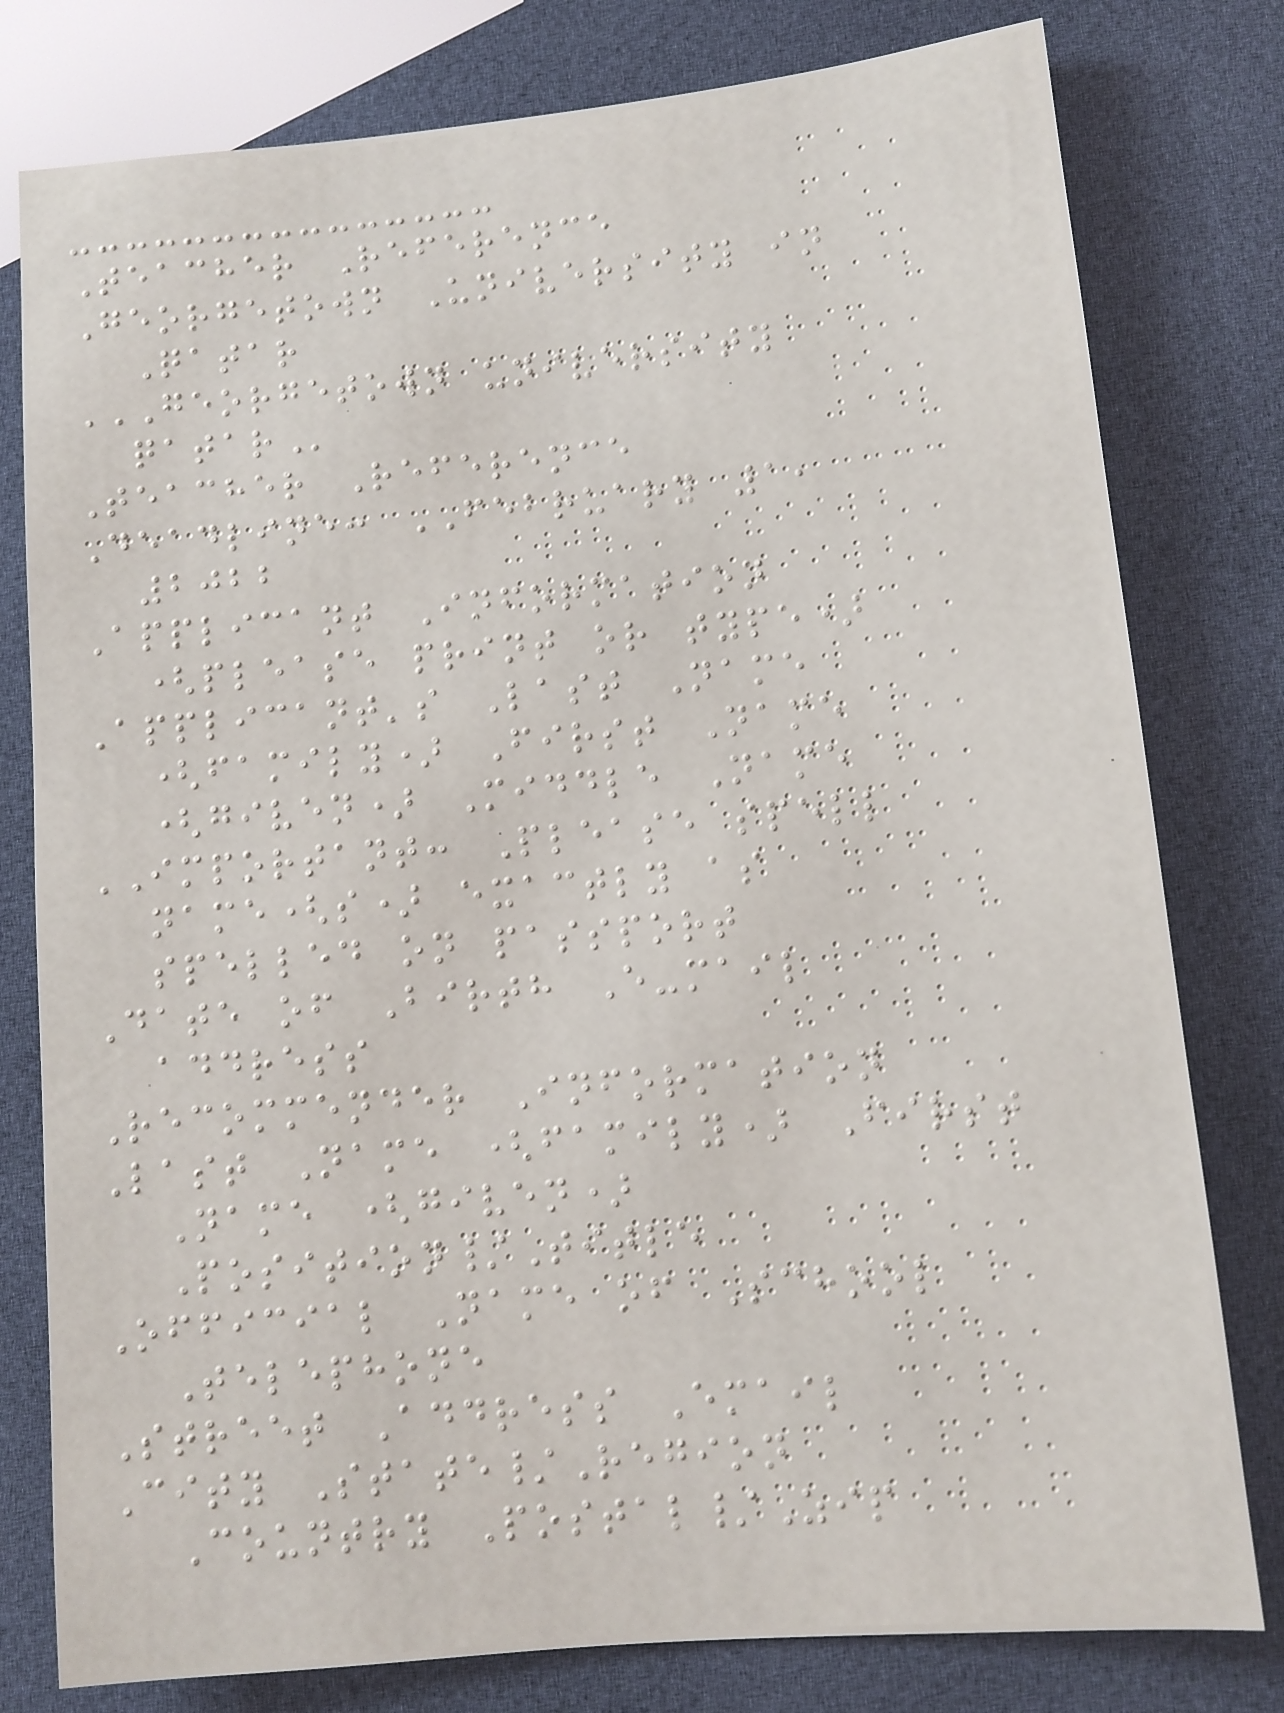Teacher Reference
Georgetown University in
Qatar
GEORGETOWN UNIVERSITY
QATAR
Teacher Reference
Deadline: FEBRUARY 1,
2022
Applicant Information
(please print or type)
Applicant's Last Name
(family) First Name
(given) Middle Name
IMPORTANT: Please spell
name(s) exactly as
spelled on passport
Date of Birth E-mail
address
Recommender Information
Last Name (family) First
Name (given)
Position/Title
Official Name of School
Telephone
Street Address Email
City State/Region
Country Postal/Zip
